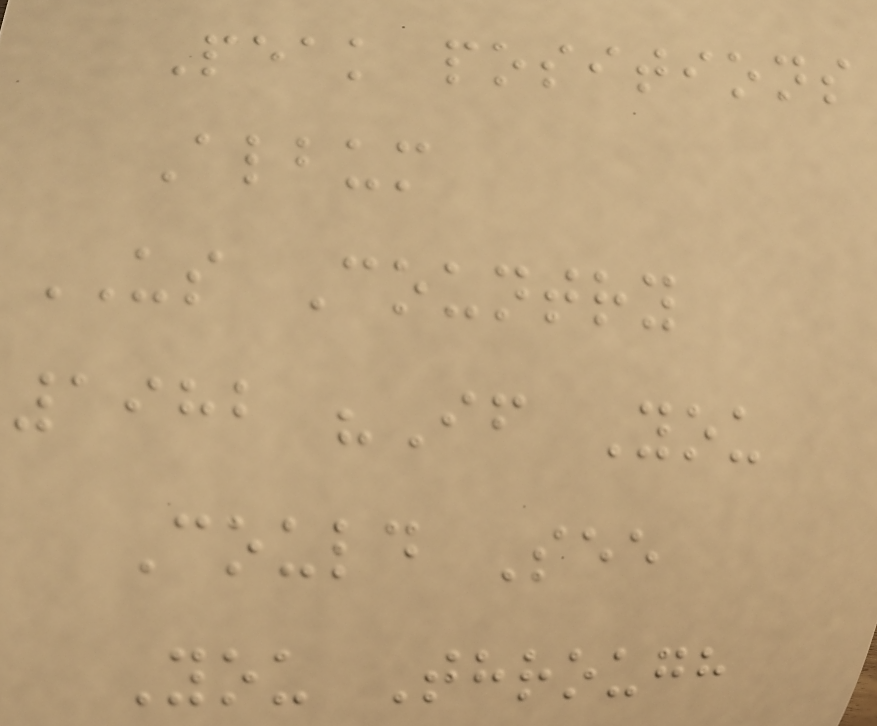Peak positions
Album
US Country
1982 "If You
Could See
You Through
